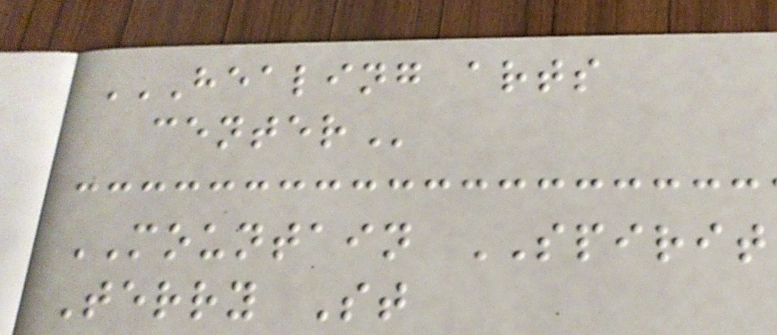HEALING ARTS
CENTER
MOUNTAIN SPIRIT
Terry St
